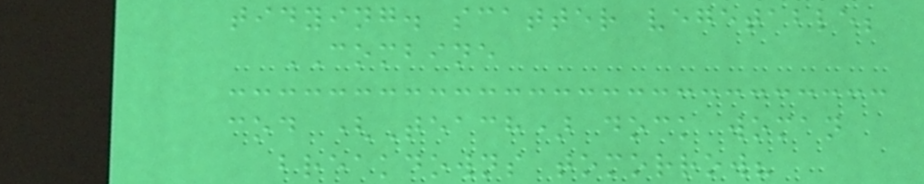tidying. scatter vegetable;
COMBINE
cod (Teach) dock woman
breakdowns tomorrow?
